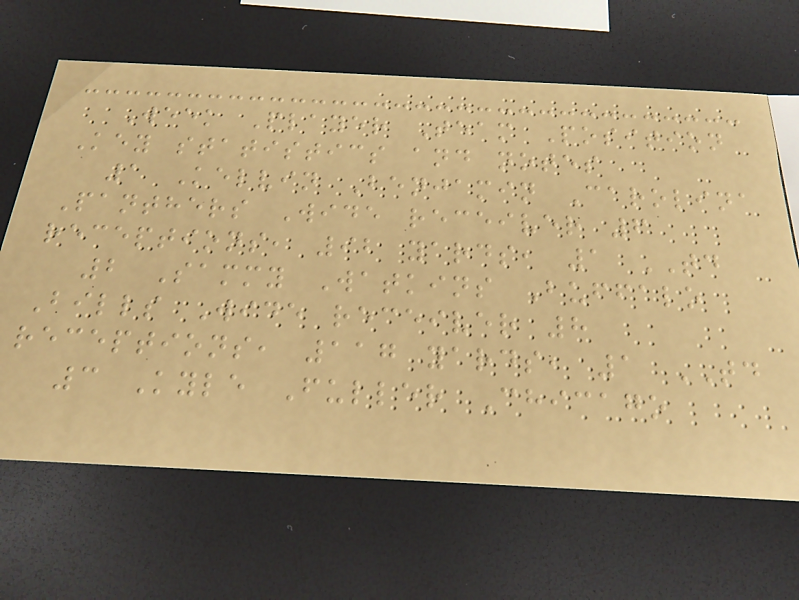Week Player Team Position
Key statistics and notes
1 Kelvin Benjamin Carolina
Panthers Wide receiver 6
receptions, 92 yards, 1 TD
2 Sammy Watkins Buffalo
Bills Wide receiver 8
receptions, 117 yards, 1 TD
3 Kyle Fuller Chicago
